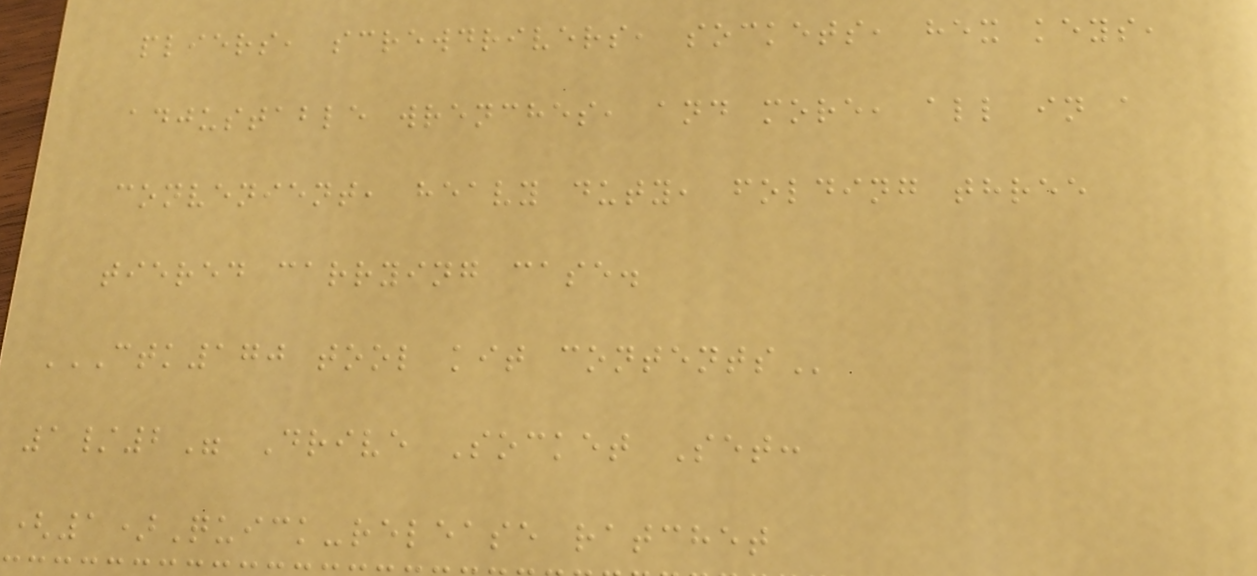pliers, screwdrivers, sockets, hex keys,
adjustable wrenches, and more, all in a
convenient, heavy duty, folding three
tiered carrying case.
CTK170 TOOL KIT CONTENTS
1/2" Drive Socket Set:
(1)Quick-release ratchet
